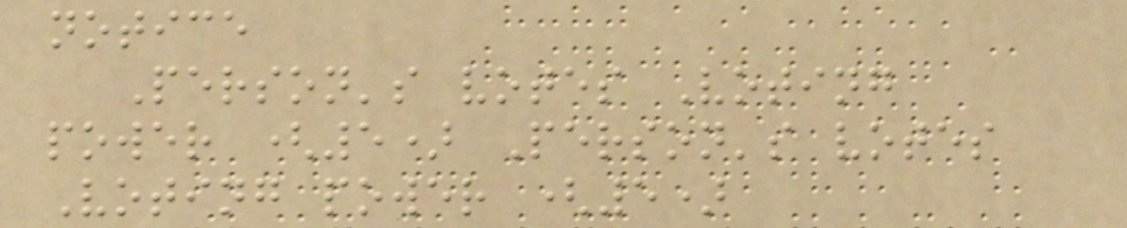notice
Person's votes Voting
power (5) Person's votes
Voting power (5)
